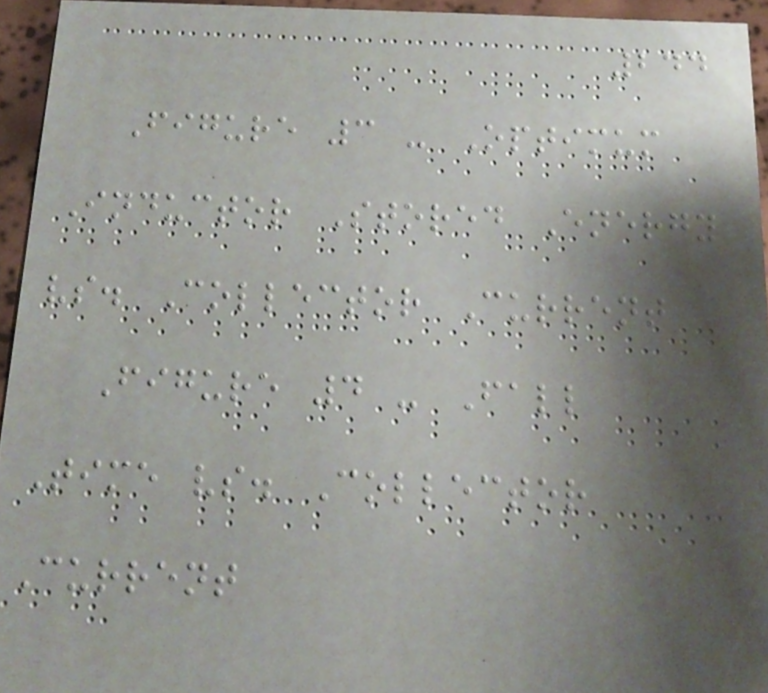244
Figure 3 - Optimum
Inductor Stored Energy
vs. Collector Current
Figure 4 - Fall
Time vs. Collector
Current
